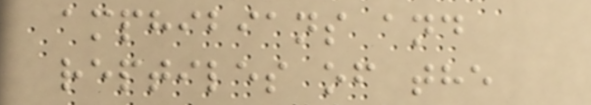amphibians and
reptiles of the
